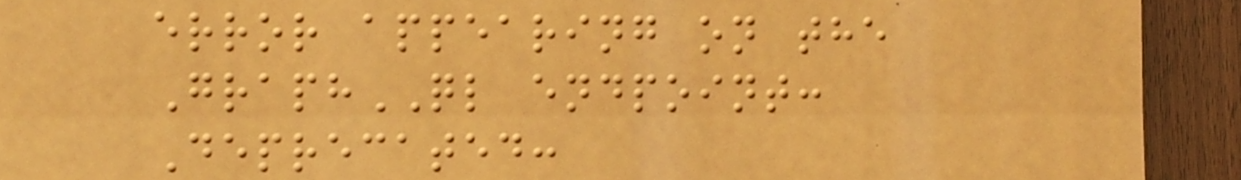error appearing on the
GraphQL endpoint:
Deprecated:
